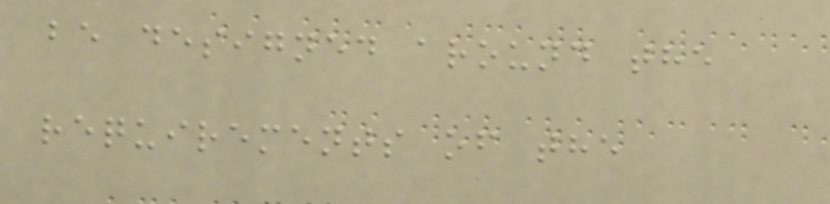be designed around the
requirements of the
